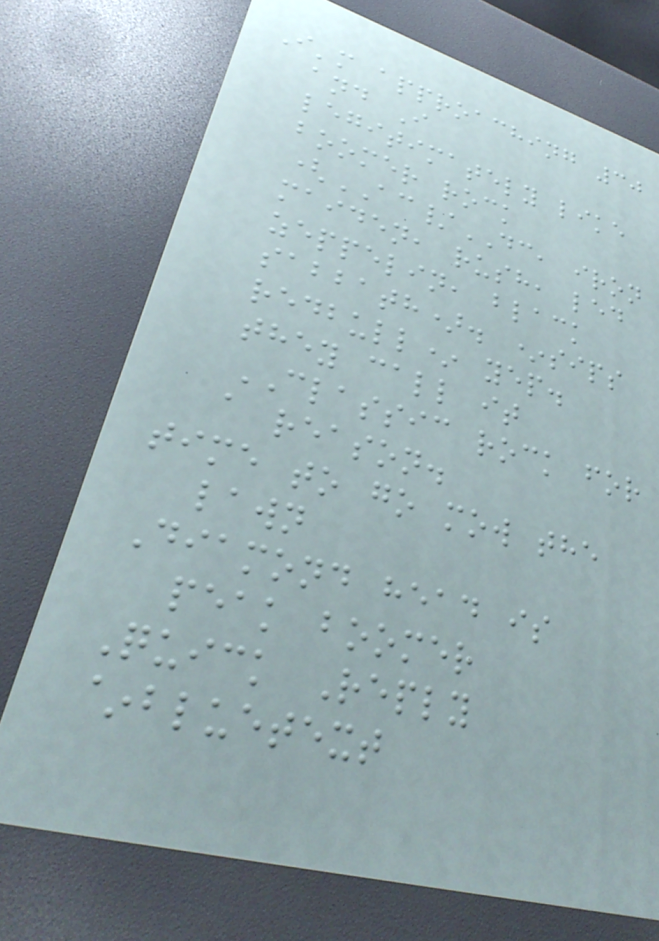I'm approaching 30
and I
legitimately like
boomer rock
(AC/DC, iron
maiden, rush, led
zeppelin, black
sabbath). *sips
redbull* yep.
they call it
CLASSIC rock for
a reason.
time to go mow the
lawn
Diamond head is
peak boomer
Quick Reply
~bluetext
